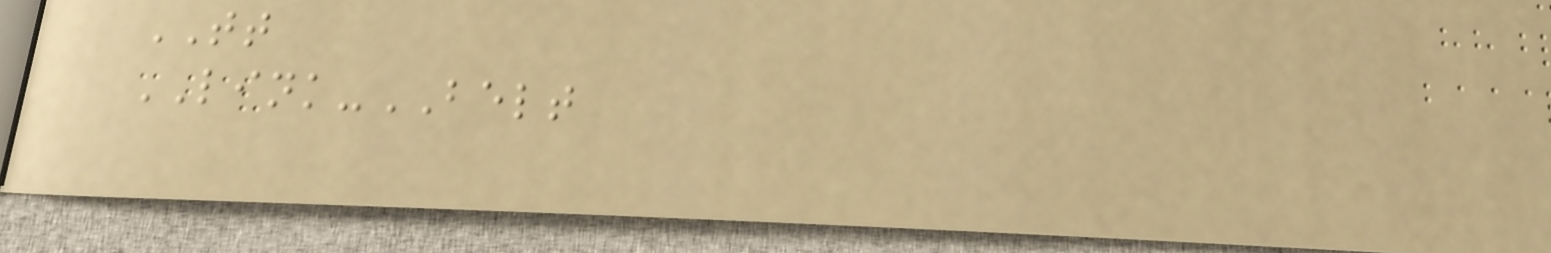TT
LINK-BELT
